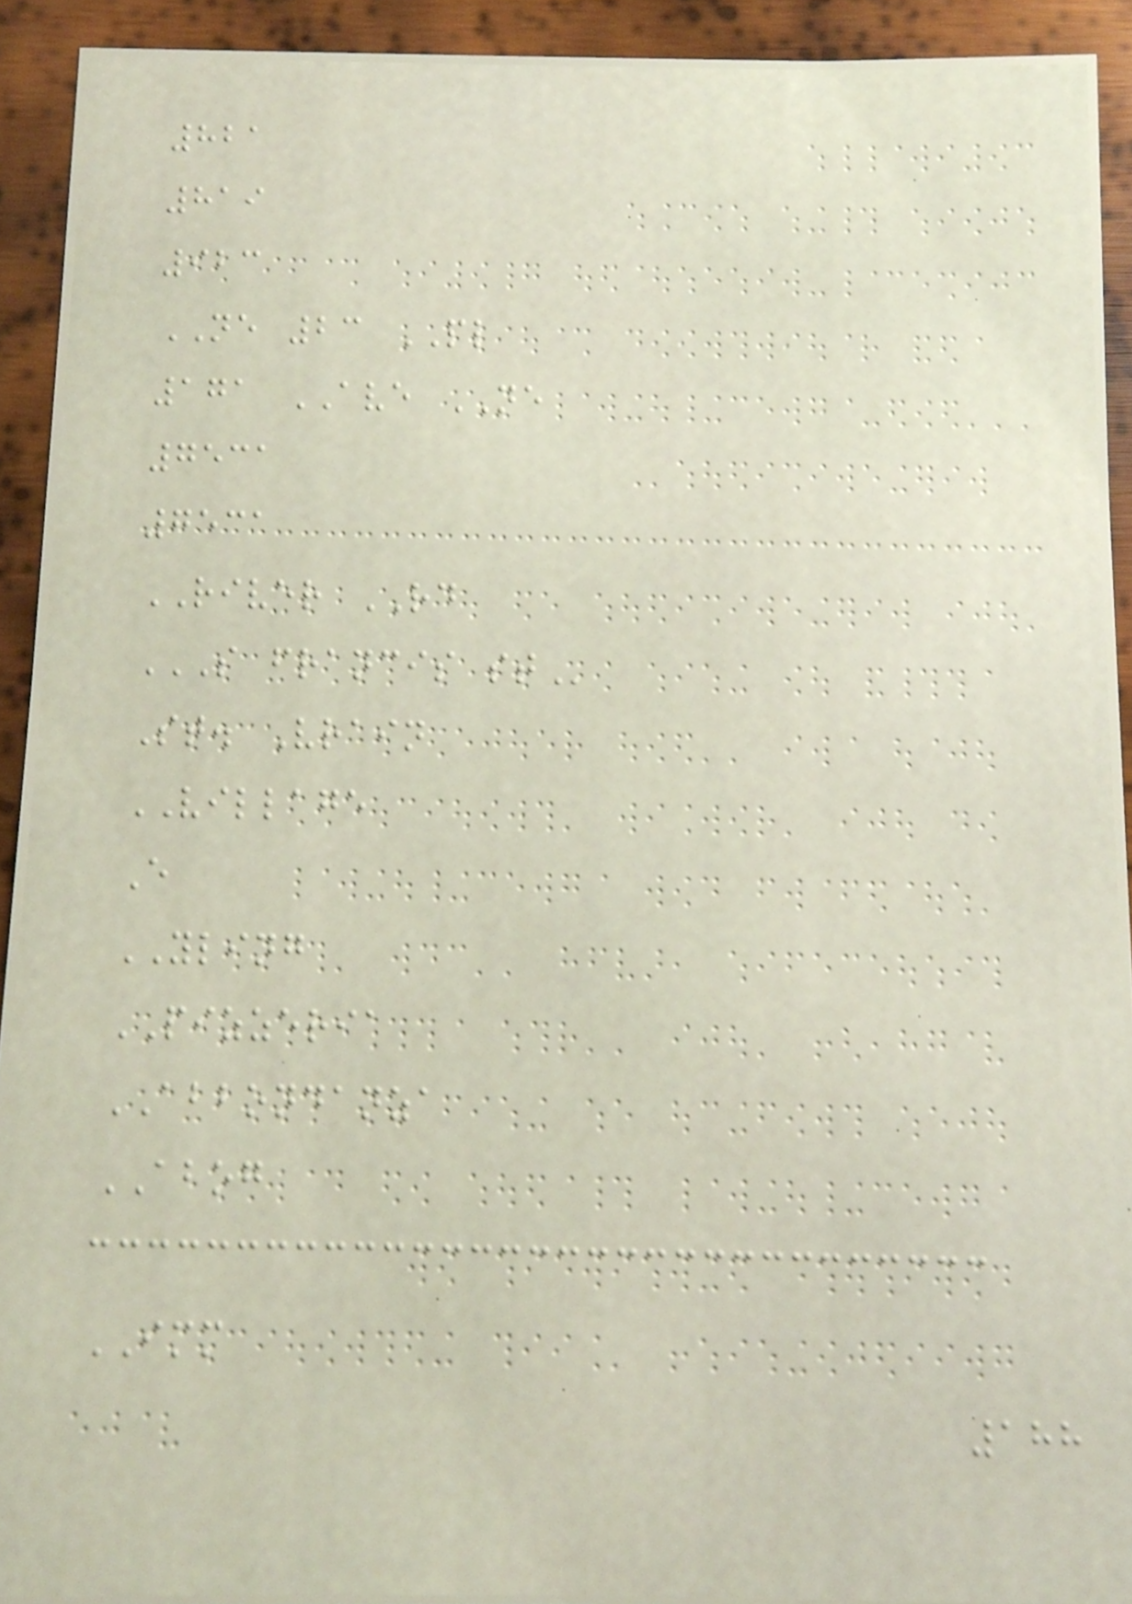821
819
923
NE 23 PL
171 AVE NE
7531
7531
RIVER RD
S FRANCIS ST
St. Vrain
VILLAGE
E
YLING
PIZZERIA
ABBONDANZA
ABOG
IMM
188
